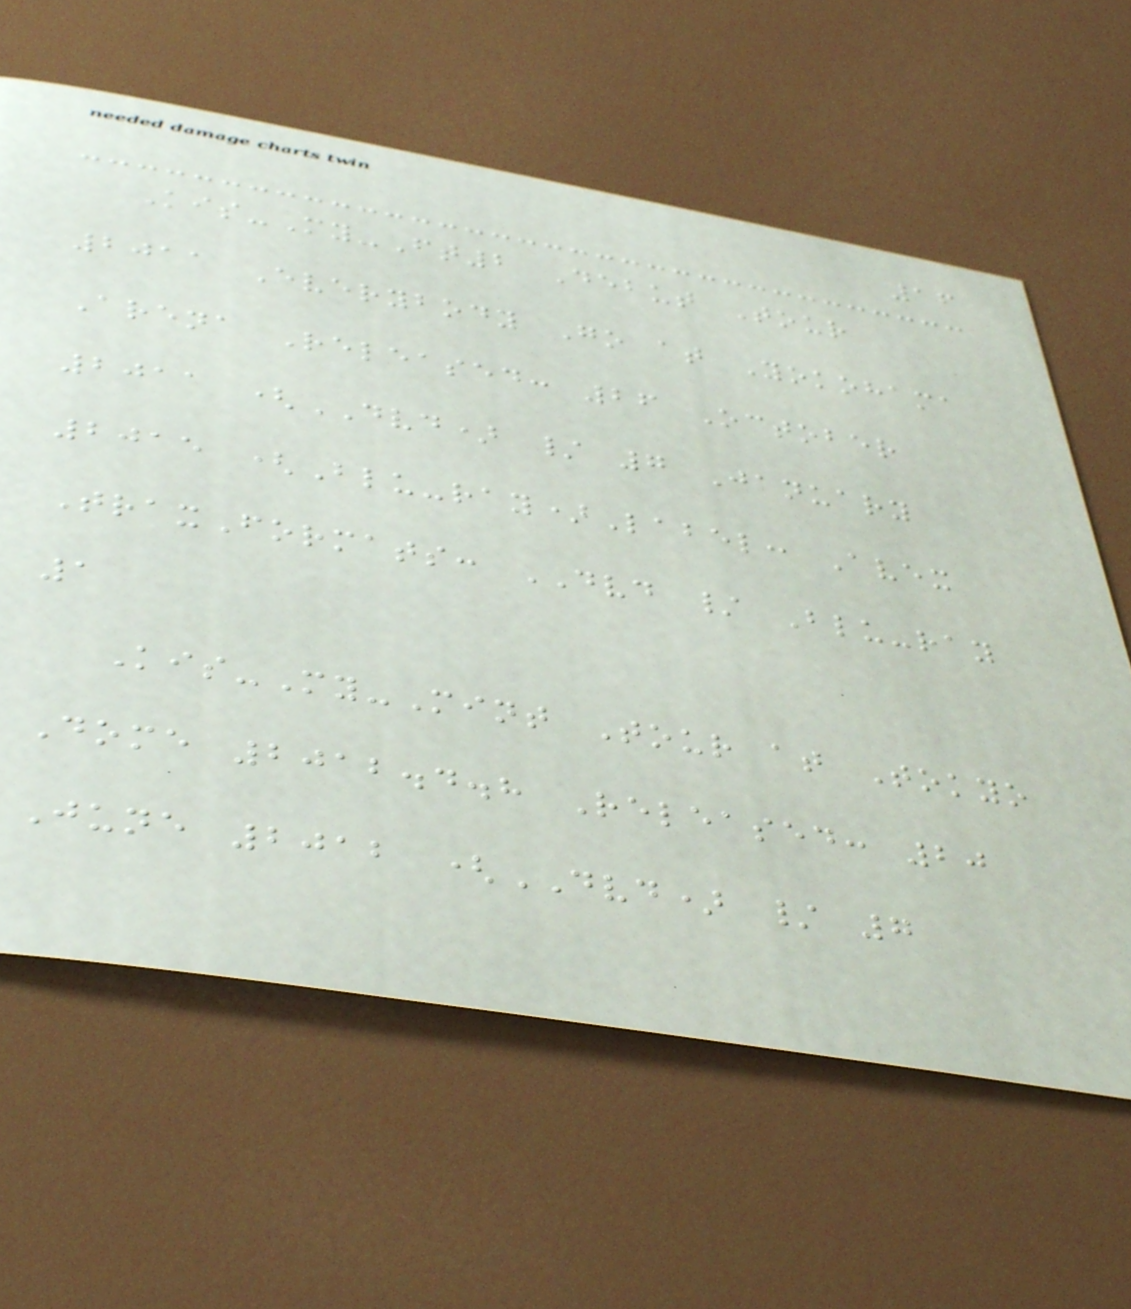16
Kis-My-Ft2 Debut Tour
2011 Everybody Go at Yokohama
Arena Released: 26 October
2011 (DVD) / 7 January
2015 (Blu-ray)Label: Avex
TraxFormats: DVD / Blu-ray
1
Kis-My-Mint Tour at Tokyo
Dome 2012.4.8 Released: 20
June 2012 (DVD) / 7
